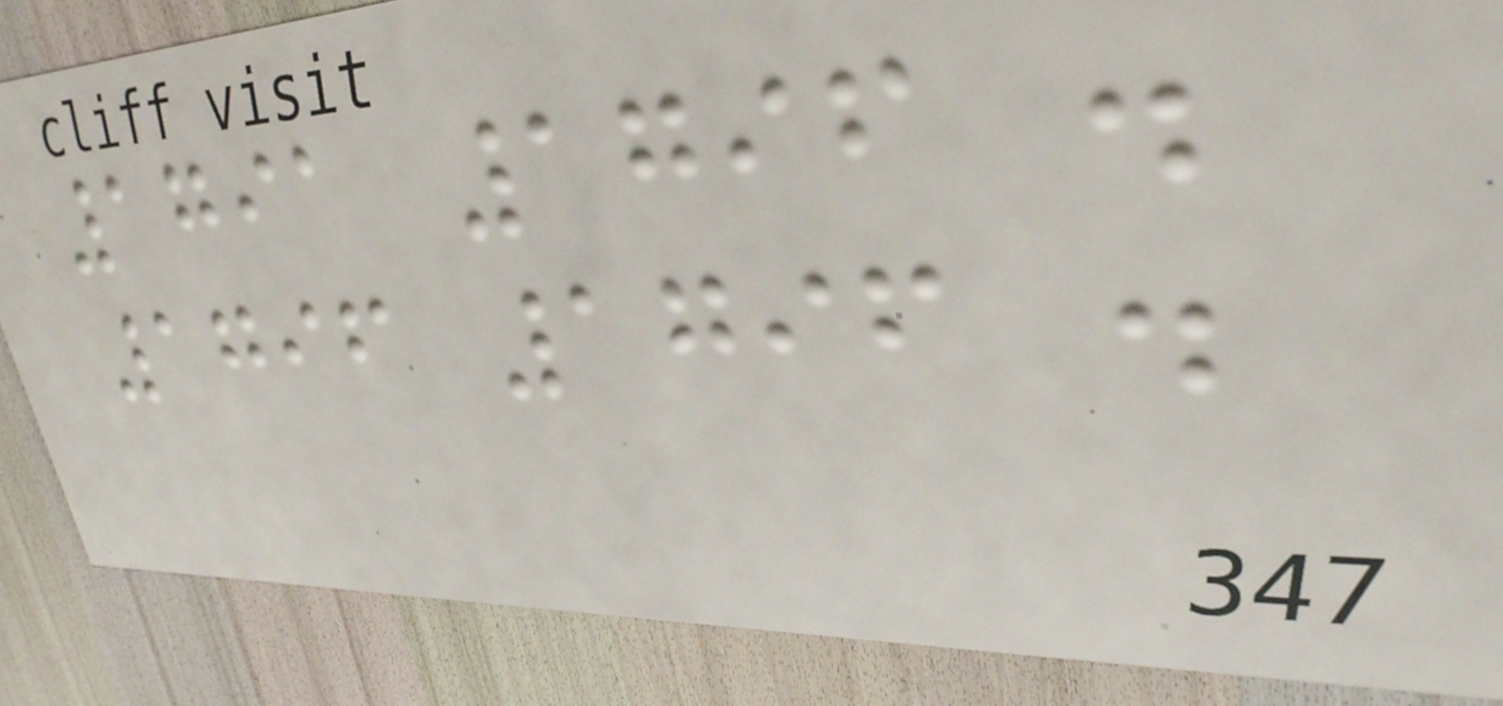1791 1796 .
1796 1796 .
